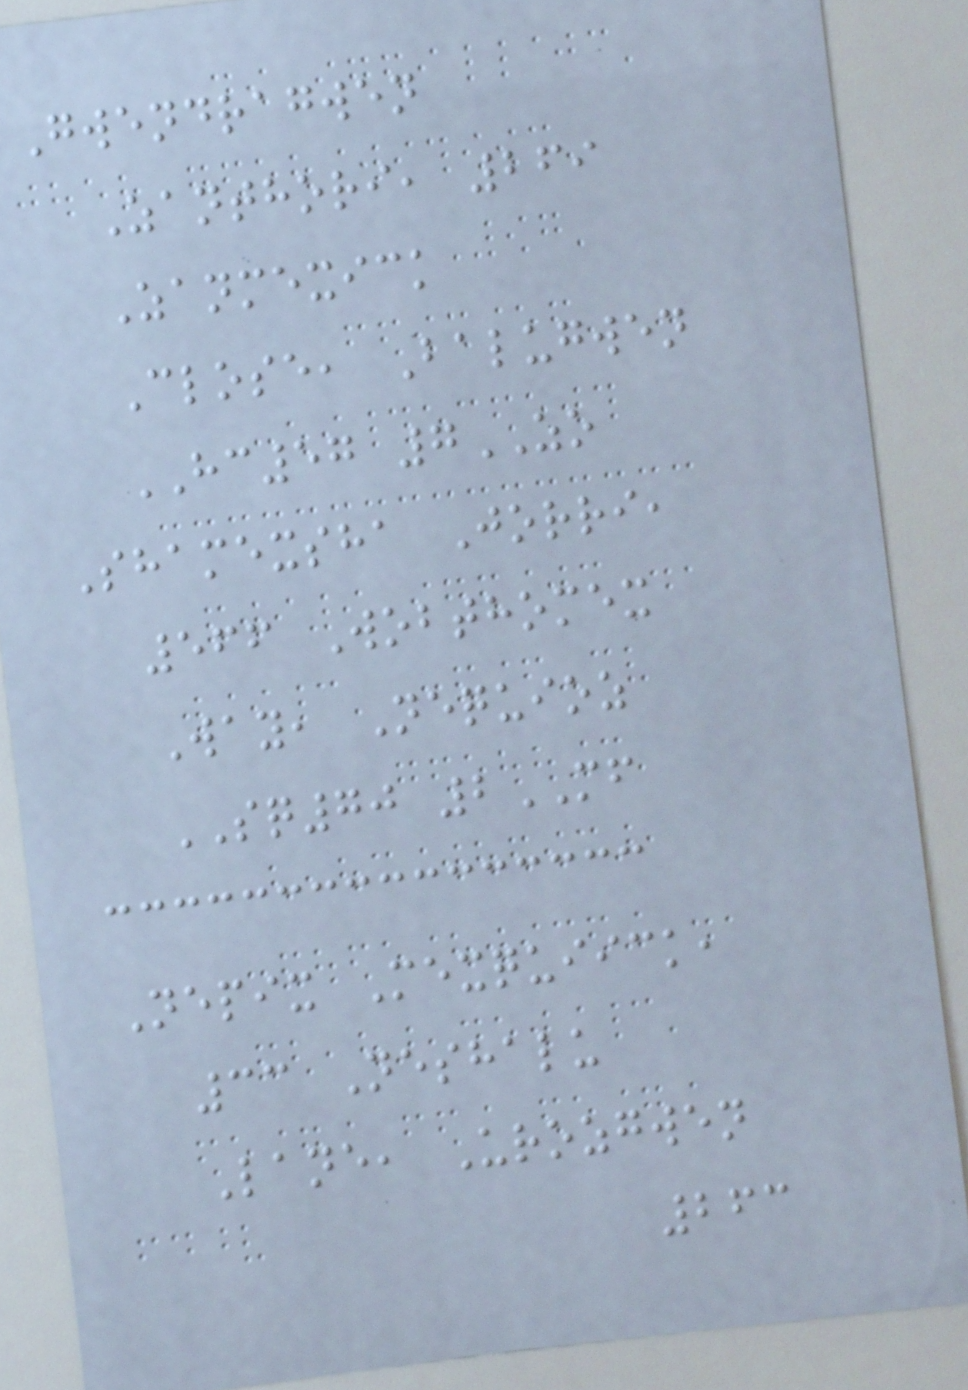Gwendragwen
Zanthori, 269
Zanmexick
Close, Balugwen
HC57 7ZO
Shamexsha Jorri,
566 Wobthomex
Way, Nequioz
SQ70 2MF
Nepix Mexquiick,
33 Neshalu
Lane, Urozgwen
263
